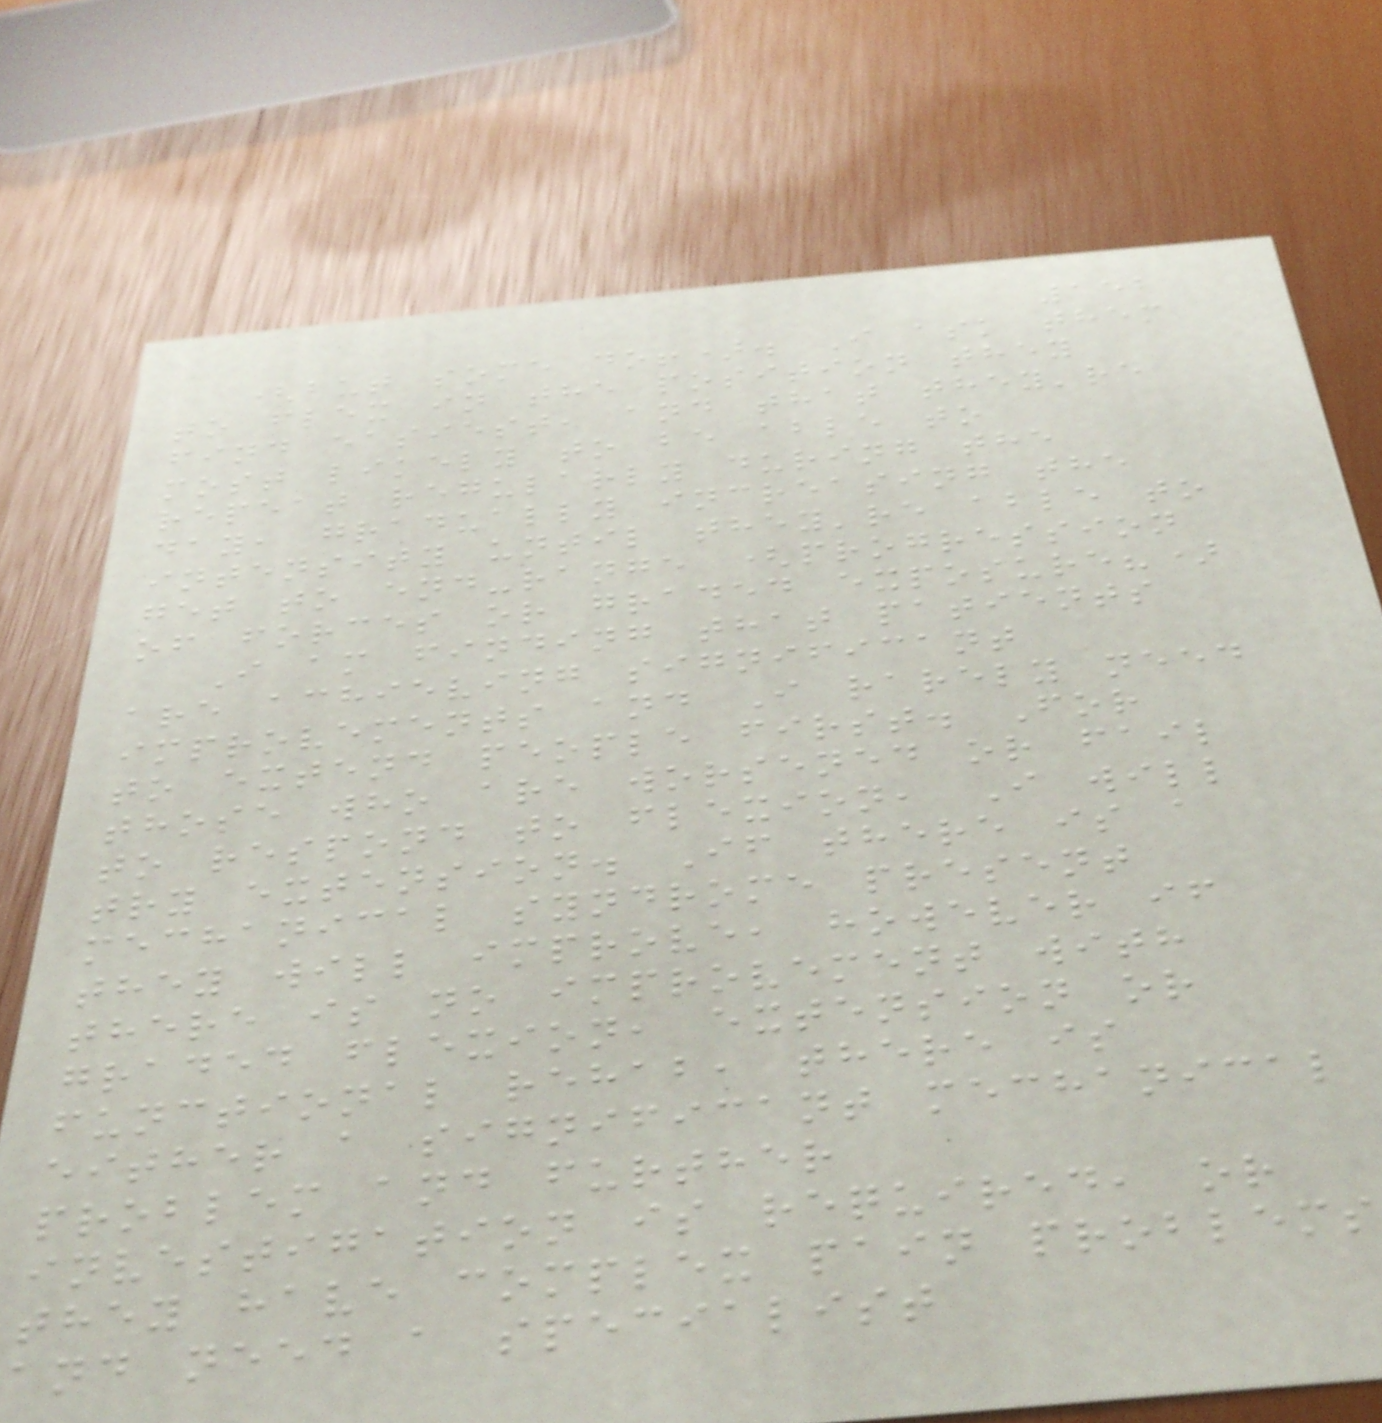152
(but some do!). I ask them
to flex in the position they
find easiest, and that they're
most likely to be able to
repeat regularly during the
day, gradually increasing the
intensity until they're able to
get to end-range (progression
of forces or graded exposure?)
I am finding that patients
are achieving significant
improvements and I rarely need
to extend people first. For
those who are worsened or fail
to respond to flexion, I will
try extension. If there is a
mechanical syndrome present
they will improve, however if
there is no improvement with
graded flexion, extension or
functional rehab, there is
either a significant mechanical
problem and further
investigation is required, or
they have complex pain problems
and need a specialist
